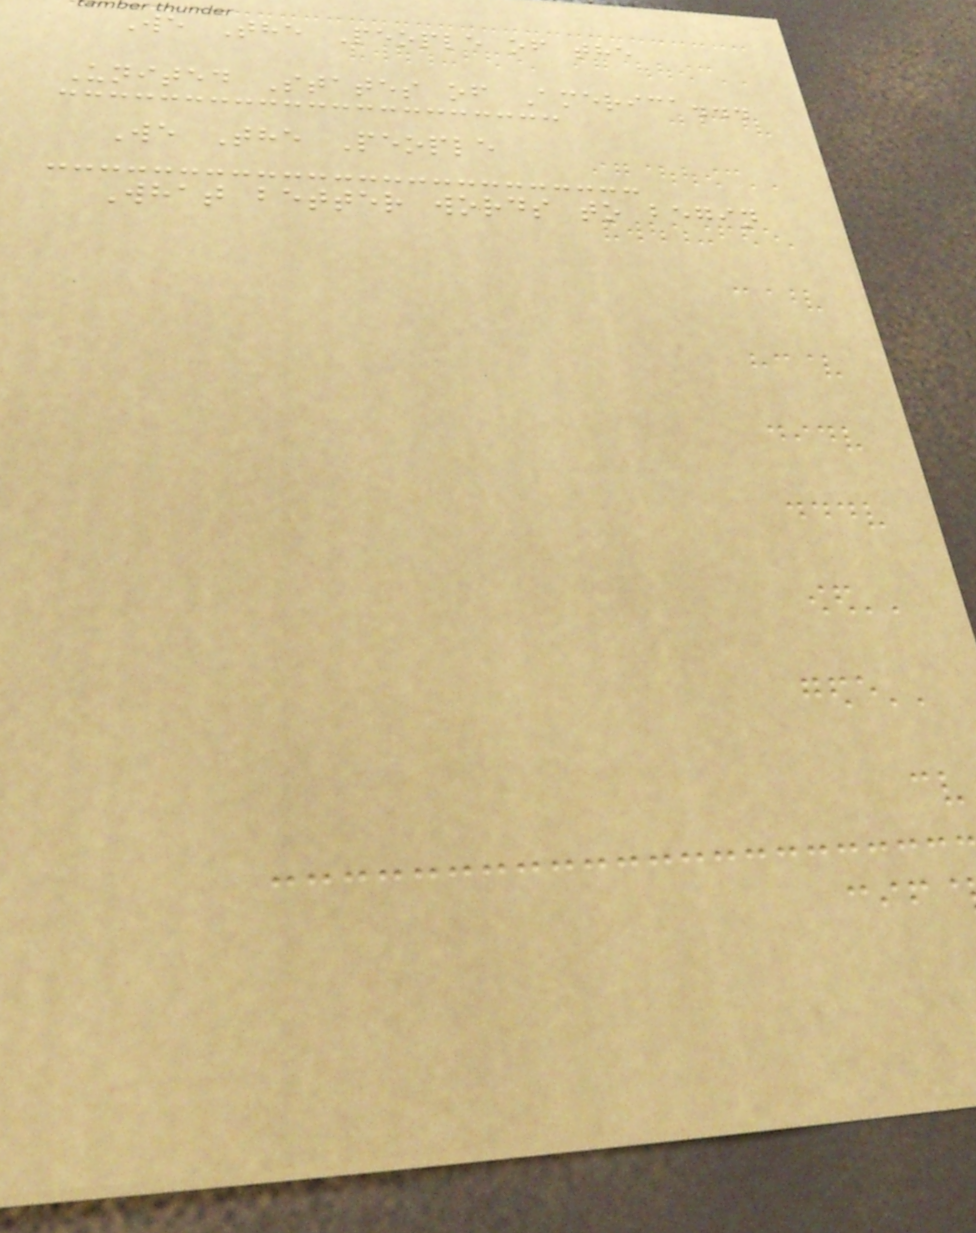We The People of the
United States of America...
We The People
What better words to begin
